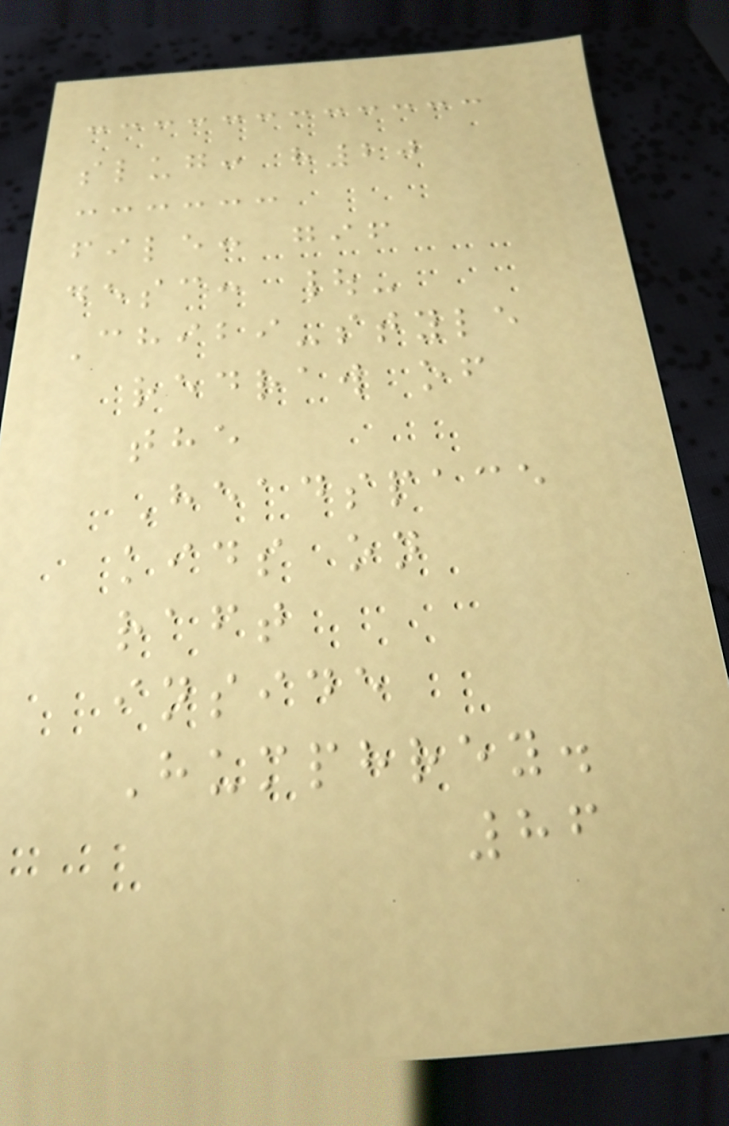slug: h20
file: gif
desc: |-
Chibi-style
redraw of
the
Headspace
kids on
raft
inside
Humphrey.
86
